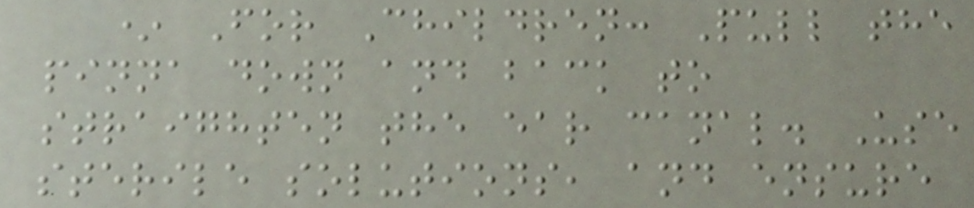* For Children: Pull the
pinna down and back to
straighten the ear canal. Use
sterile solutions, and ensure
